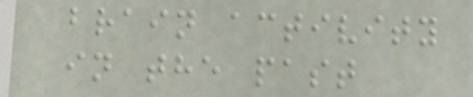brain activity
in the past
